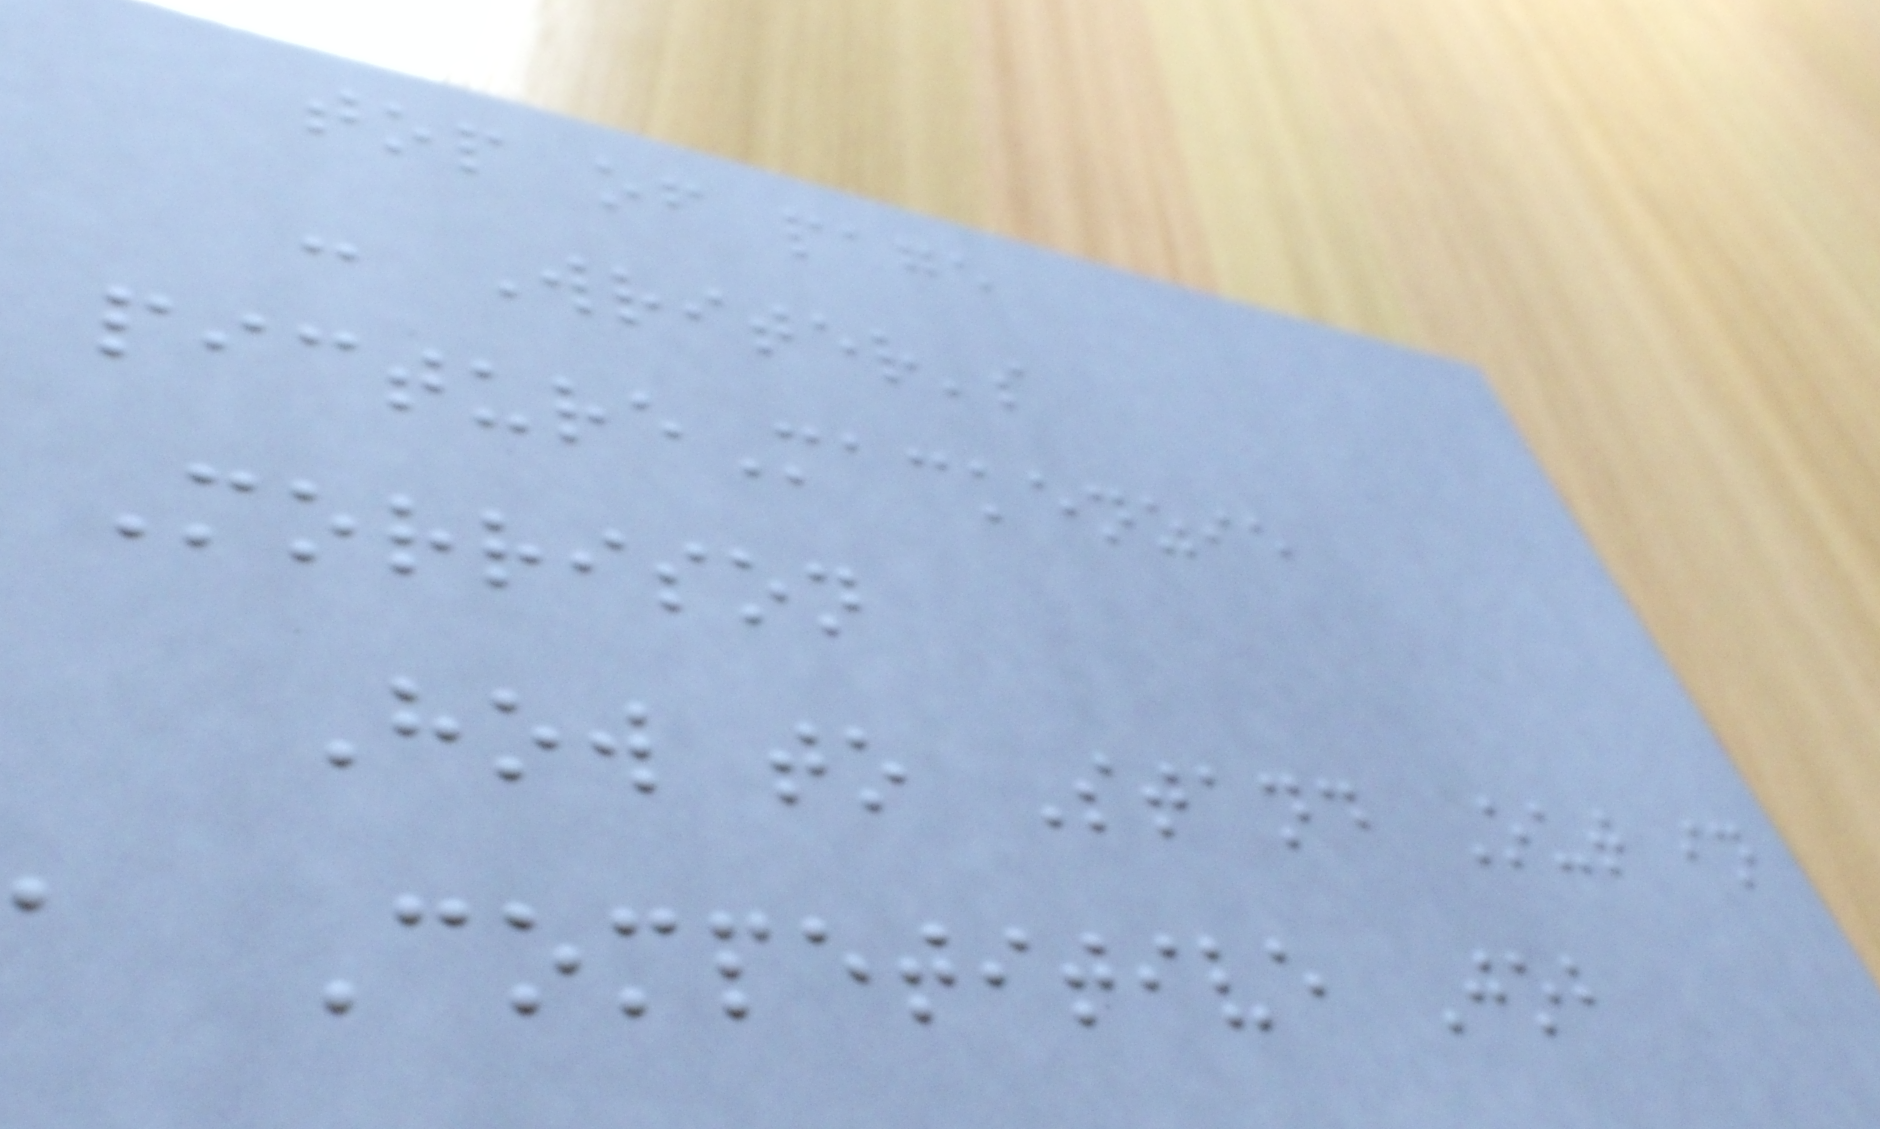top of page
- Writer's
pictureMackenzie
Morrison
How to Stand Out in
a Competitive Job
